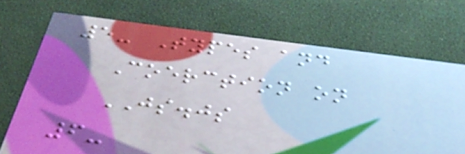5- Types and
Coerction on
JS.js
6-
